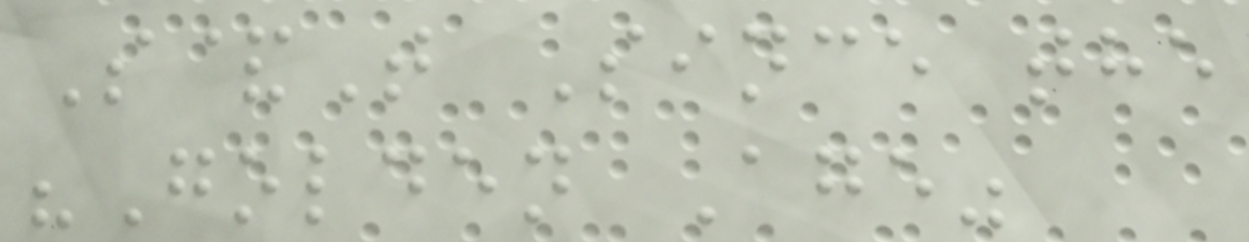S&T Since the
"Golden Age"
